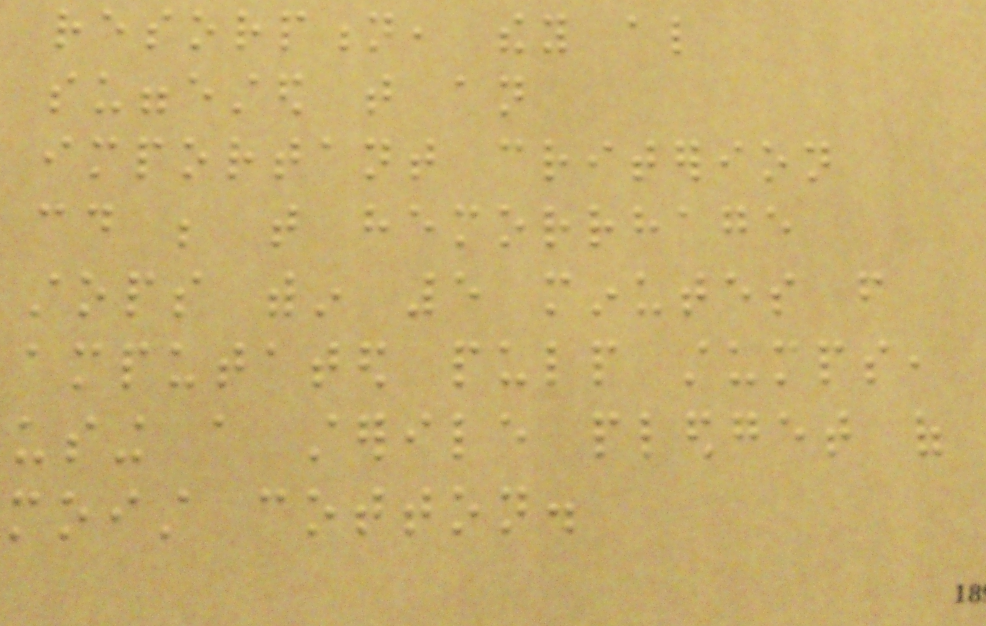resorption, they also
suggested that an
important criterion
could be that hemorrhage
stops within 5 minutes from
amputated pulp stumps,
using a sterile pledget of
moist cotton.
